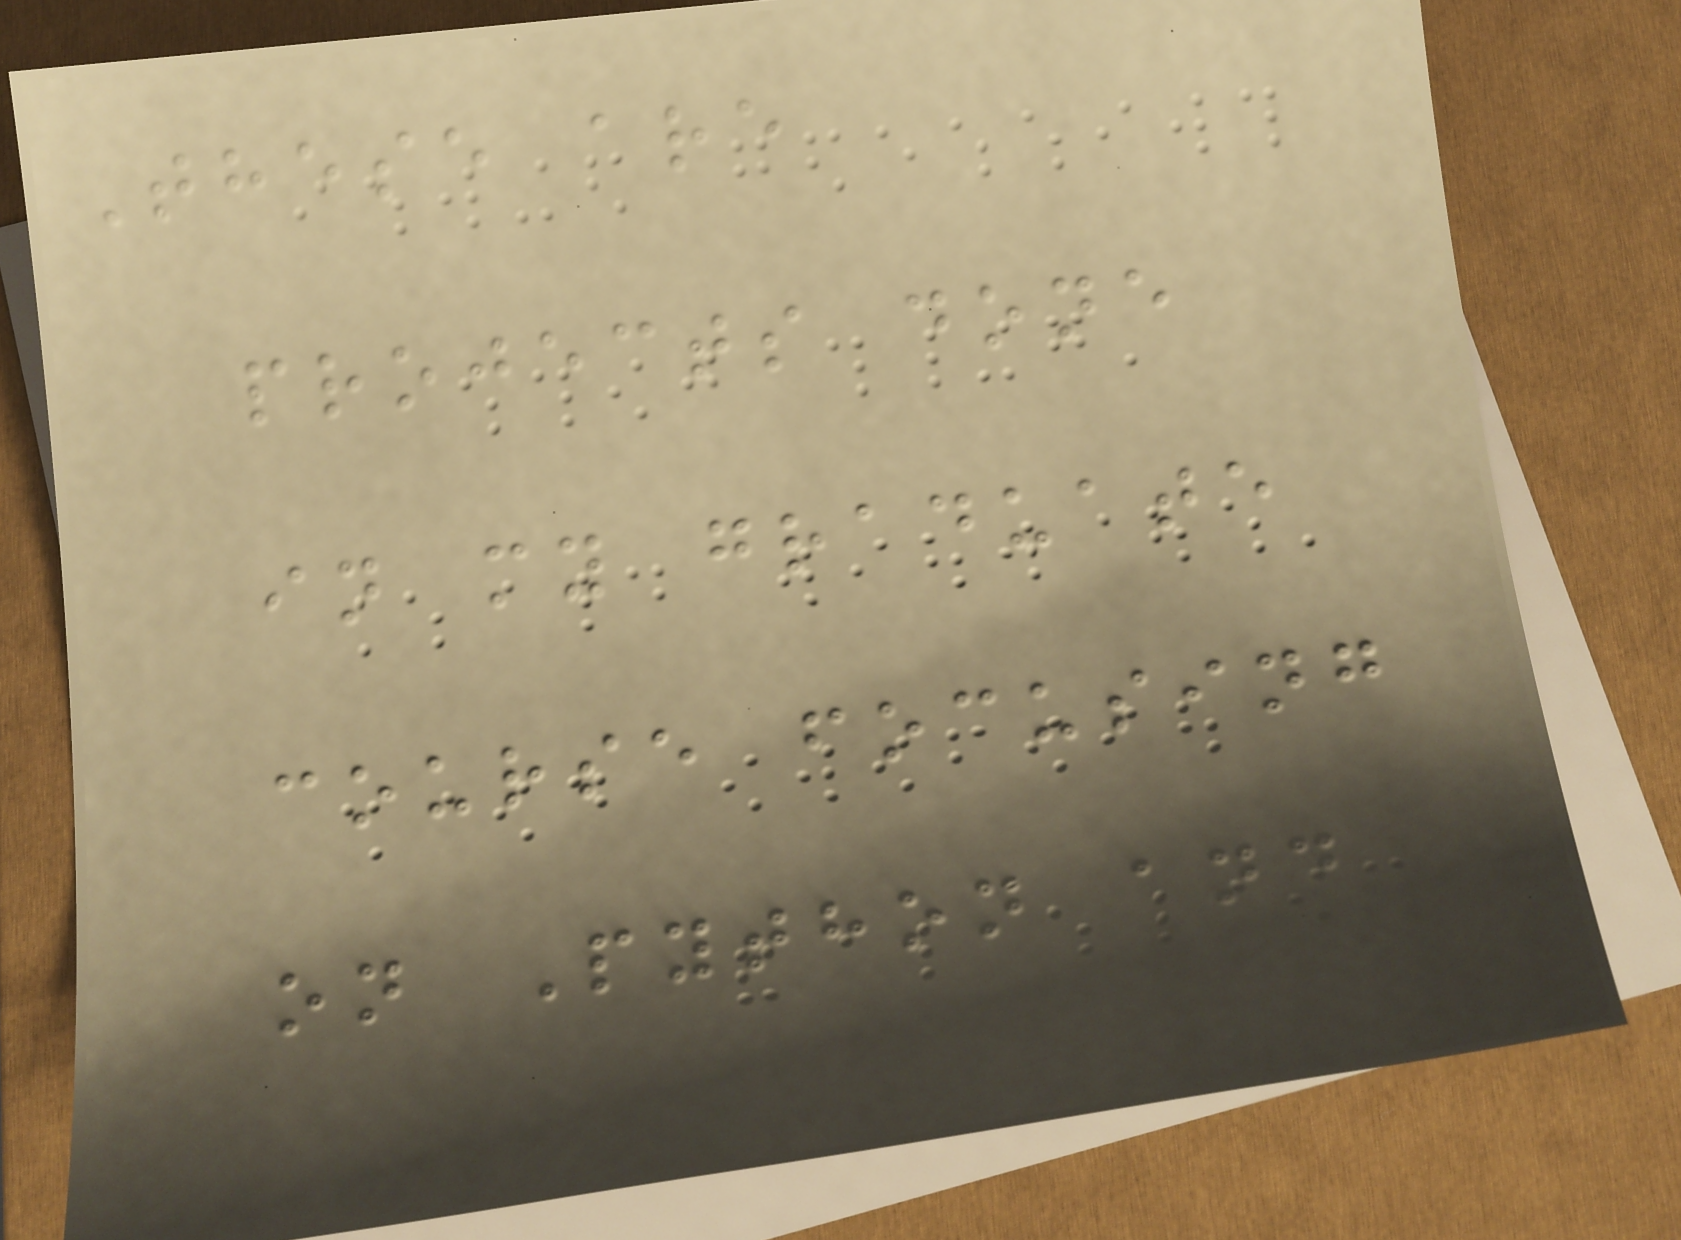These are
projects done
in my graduate
course focusing
on Python and
